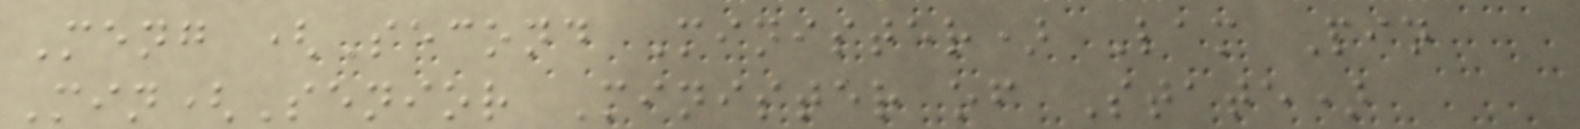Meng (Second Minister) Lam Pin
Min(Senior Minister of State)
